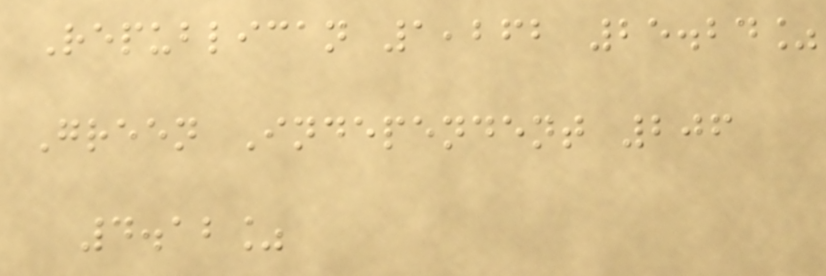Republican 1,262 25.24%
Green Independent 206
4.12%
